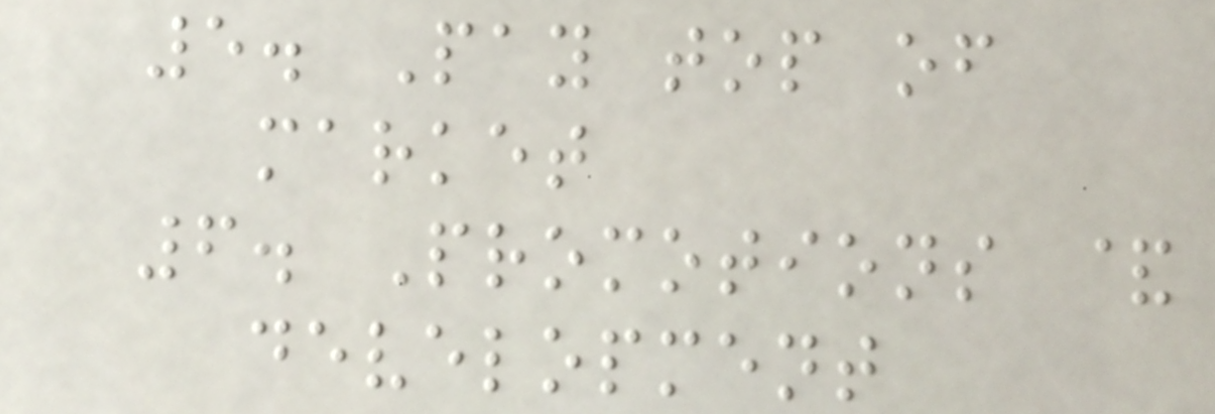5. Pay top of
market
6. Promotions &
development
